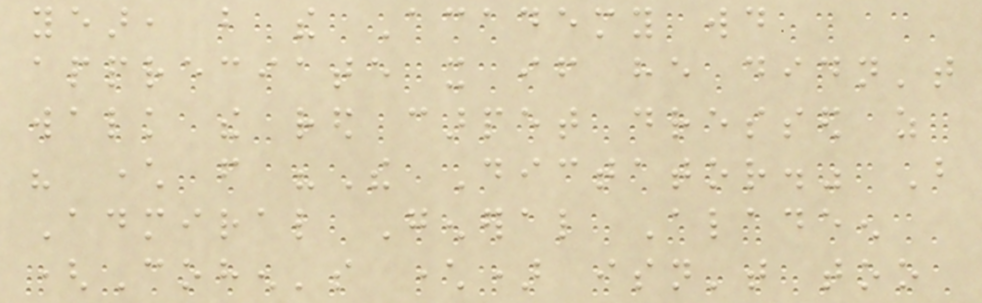year, but the Academy would
appreciate it if he didn't
walk the red carpet dressed as
his character from "The Dictator." But
Admiral General Aladeen
(Cohen's character) isn't too
